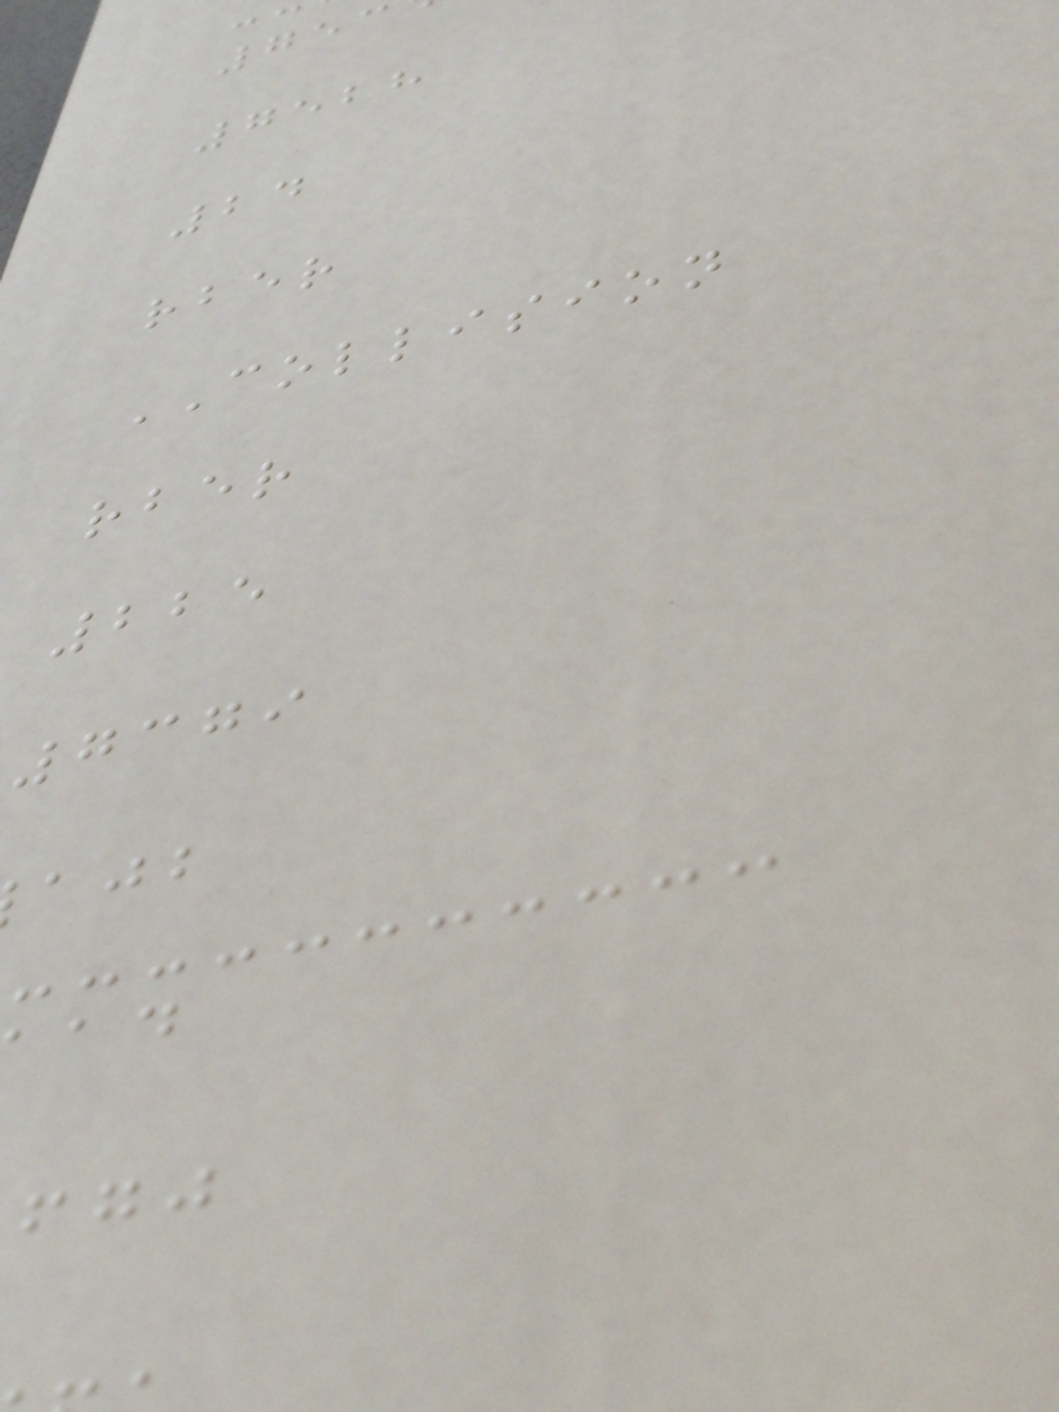753
7528
24
rber
COLLISION
rber
225
7379
